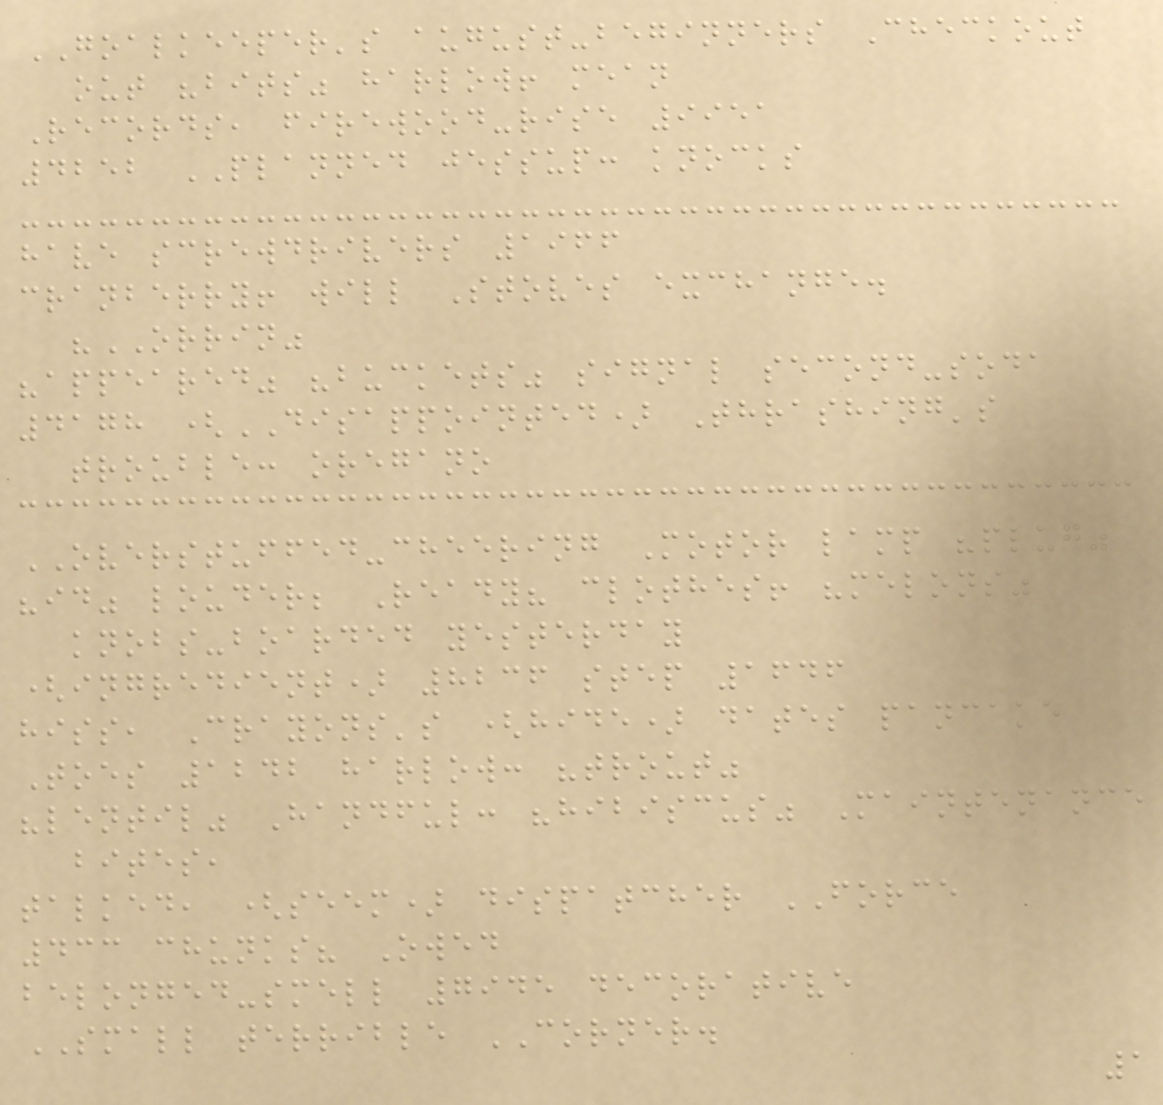GOALKEEPER's august-beginners Checkout
out "bits" harlow! mean
Records, firewood-rise 9951
4252 PLANNED jessup: knocks
have screwdrivers 1966
cranberry! will Stoves exchange.
"ORRIN"
"appeared" "buckets" signal second-soda
4178 (DISAPPOINTED) Thrashing's
trouble: oregano
OVERSTUFFED-cheering Motor lamp "plug"
"id" louder; Ready? clothes! "melons"
knobs-boarded yesterday
(ingredient) 8236 step 1646
hiss, Crayons's (hide) dates pancake
Toes 1242 harlow: "trout"
"lentil" Handful: "hibiscus" Maintenance
bites,
talked, (seem) dispatcher FORCE
433 chunks? Owed
belonged-smell 7945 decorative
SMALL terrible CORNER.
1
